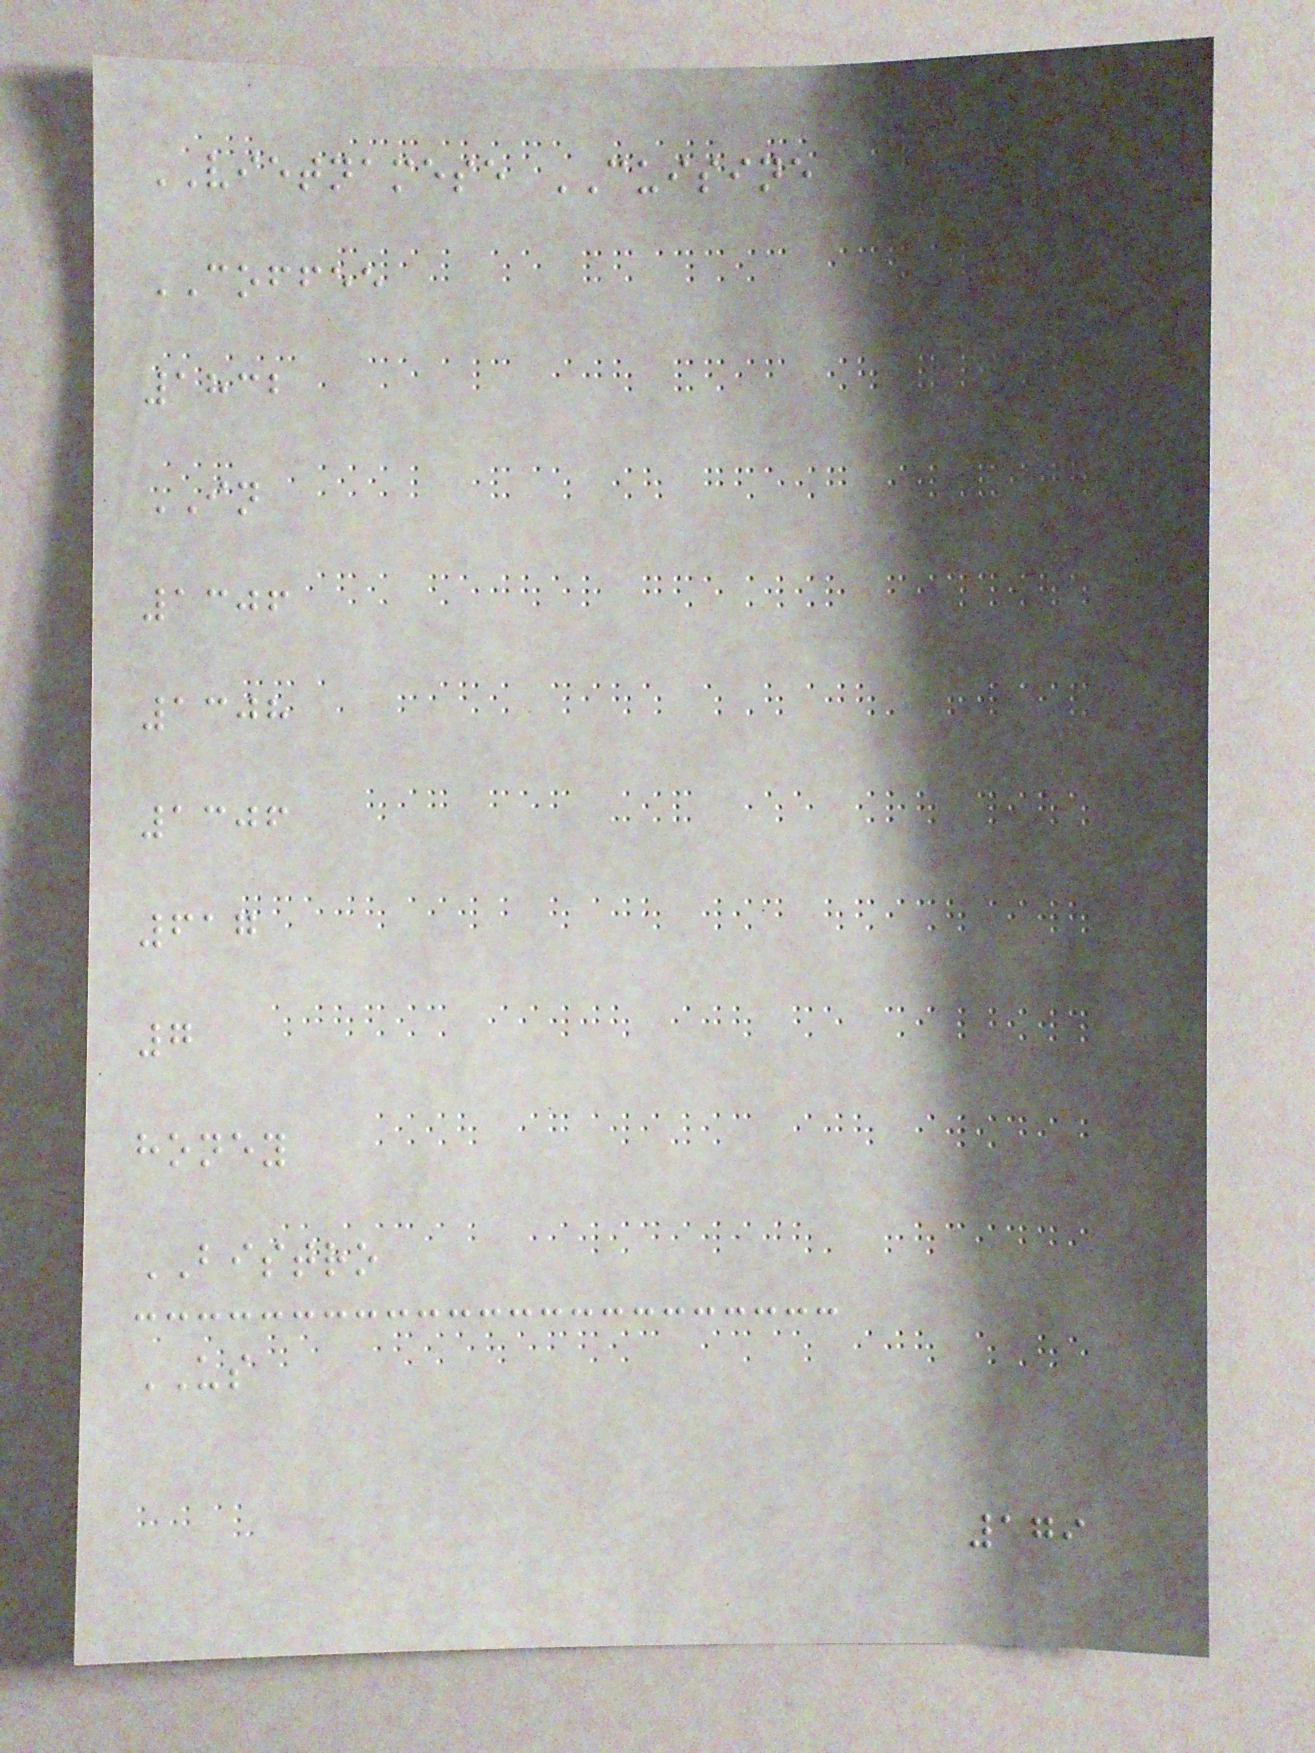VIETNAMESE CUISINE
COFFEE
1832
IN
1306
1308
1306
617
7
honey
BISTRO
US
179
